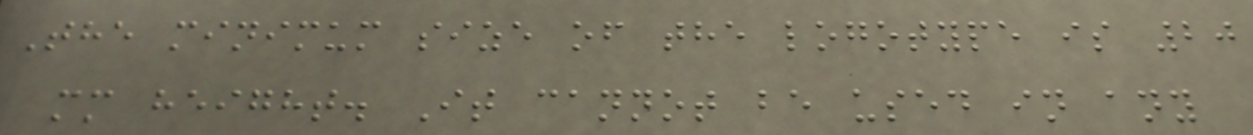The minimum size of the logotype is 20
mm height. It cannot be used in any
